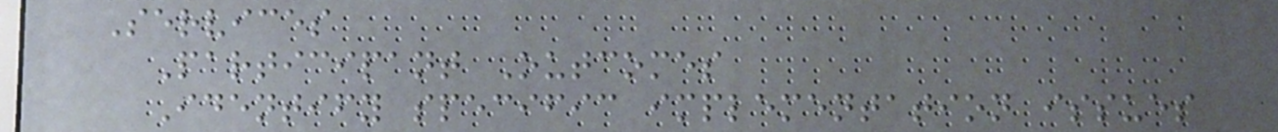Services
Participant Outcomes
Identify specific implementation issues
